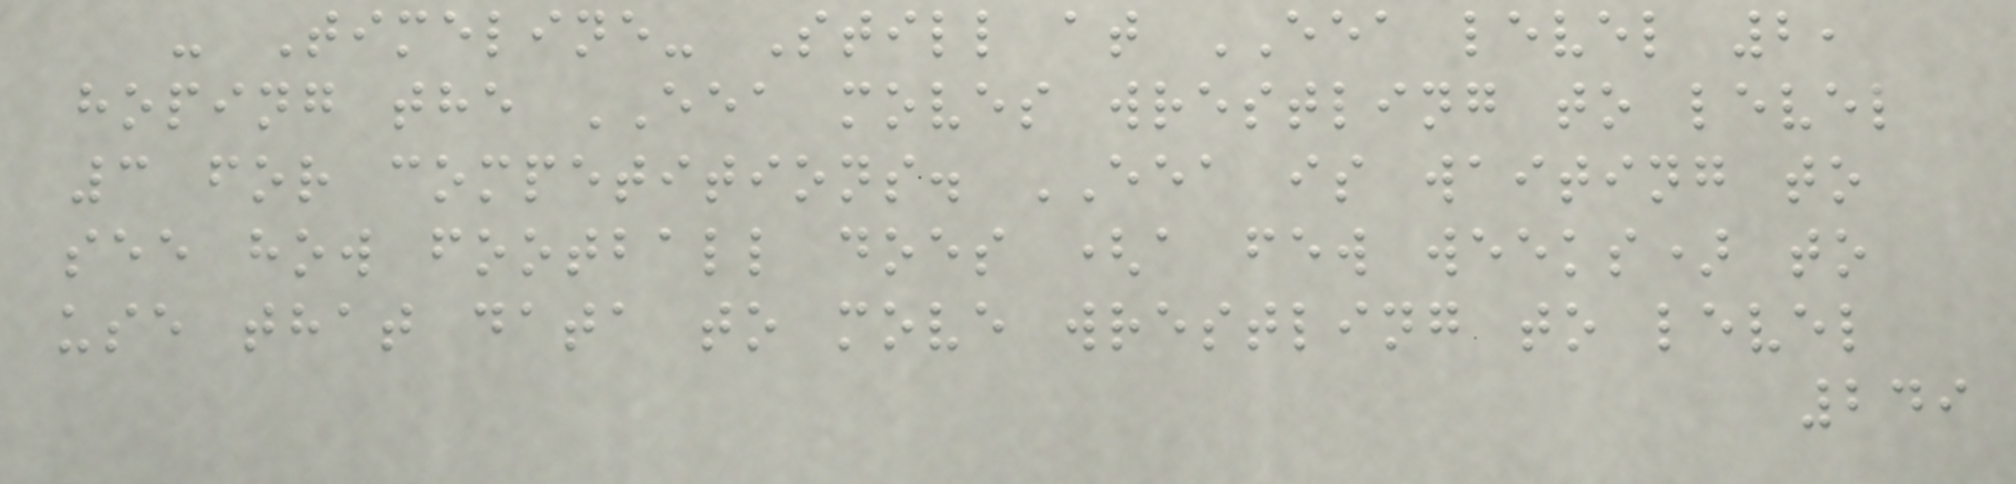- Timeline- Still at EEA level 2,
hoping the EEA moves wrestling to level
3 for competitions. EEA is waiting to
see how football does (a few weeks) to
use that data to move wrestling to level
249
